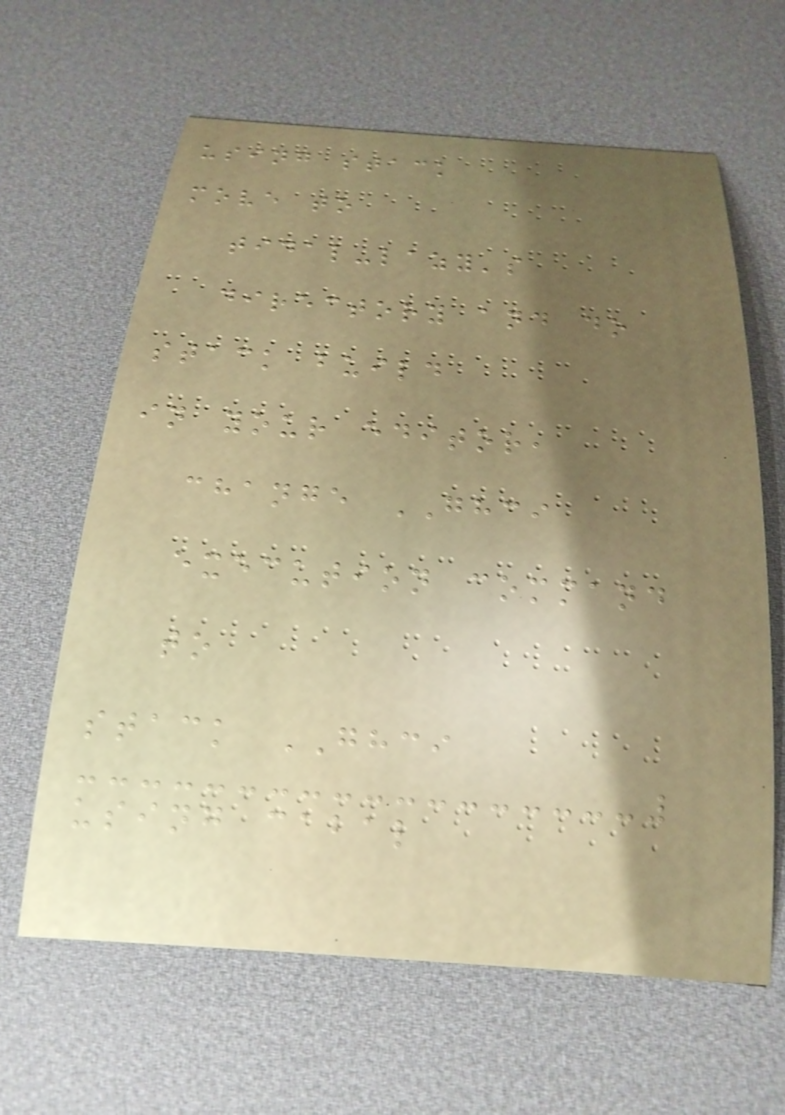using stack
move to
tidal-lazy's
directory and do
stack build
in your editor,
change GHCI
execution command
to
stack GHCI
using cabal
